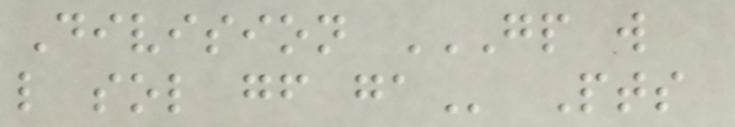Division GP W
L SOL GF GA Pts
